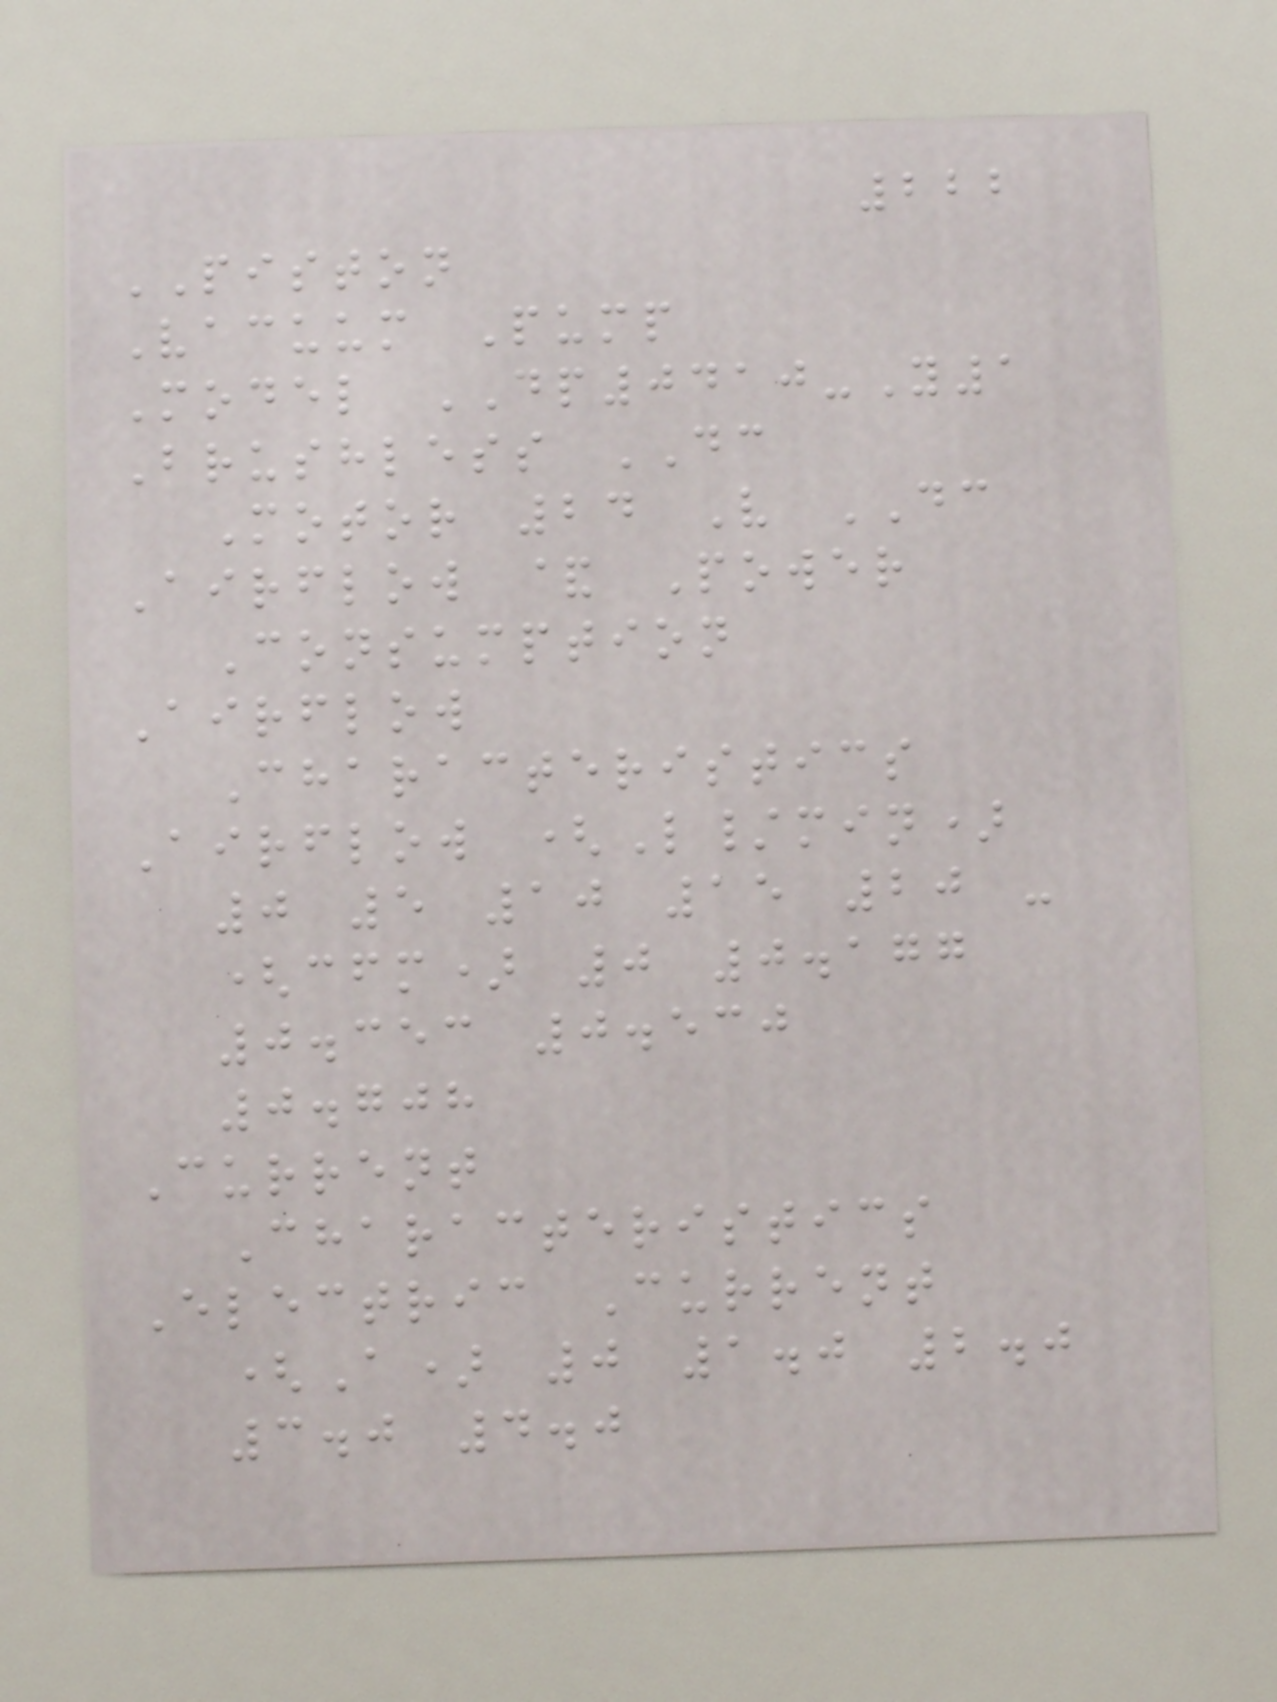222
PISTON
Vacuum Pump
Model DP0410-Y1
Brushless DC
Motor 24 V DC
Airflow & Power
Consumption
Airflow
Characteristics
Airflow (L/min)
0 5 10 15 20 -
(cfm) 0 0.177
0.353 0.530
0.708
Current
Characteristics
Electric Current
(A) 0 1.0 2.0
3.0 4.0
